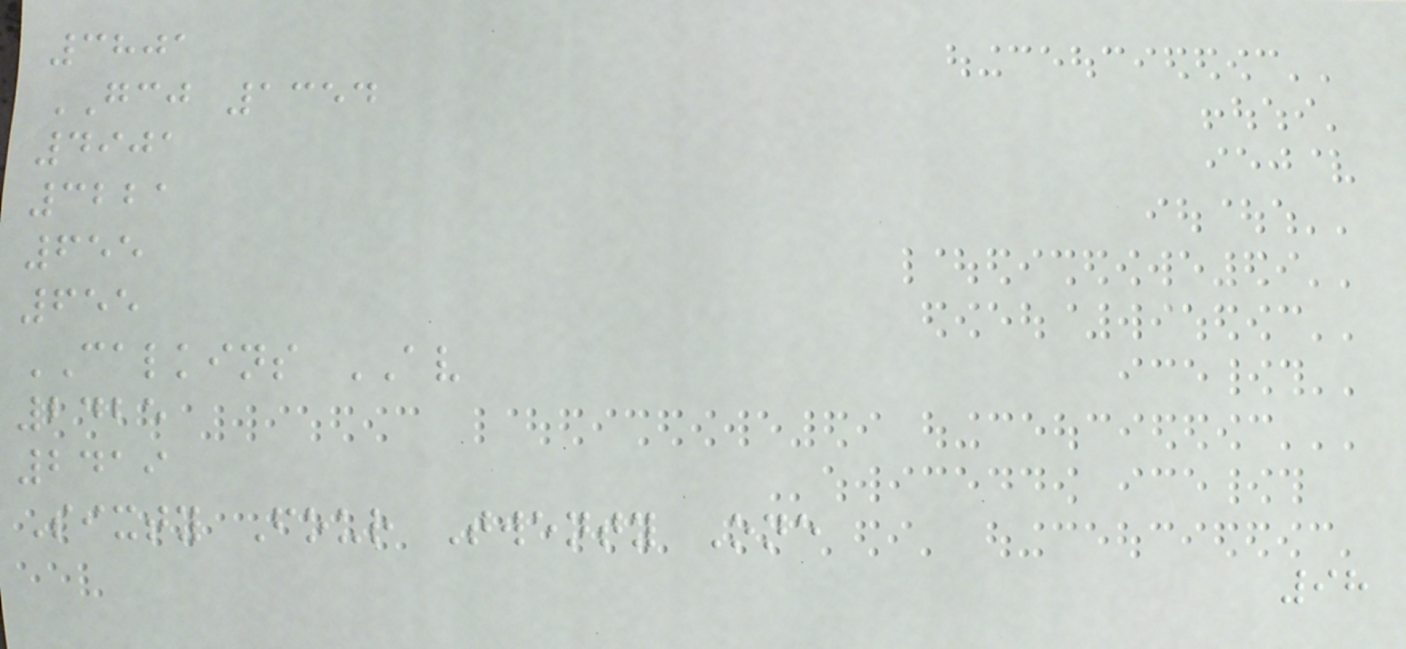3801
GCJ 1354
4901
3221
655
655
CALKINS AV
2425
2419
Sixty Four Twenty One
98
